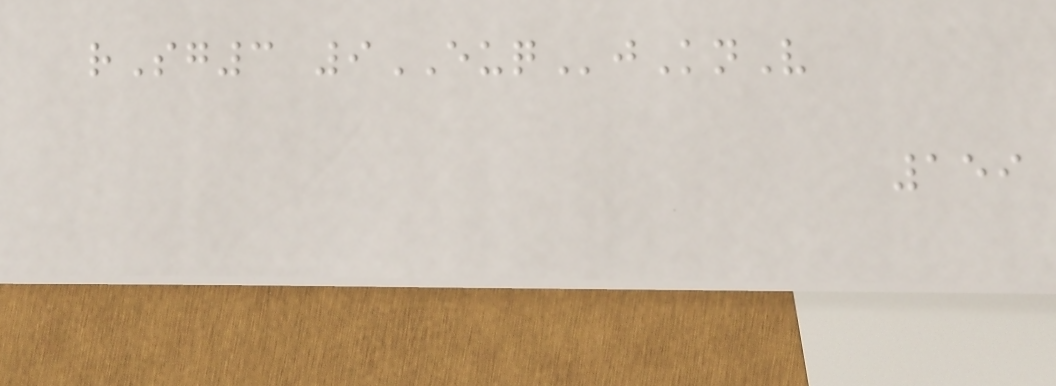rSg3 9EUQjKnV
159
